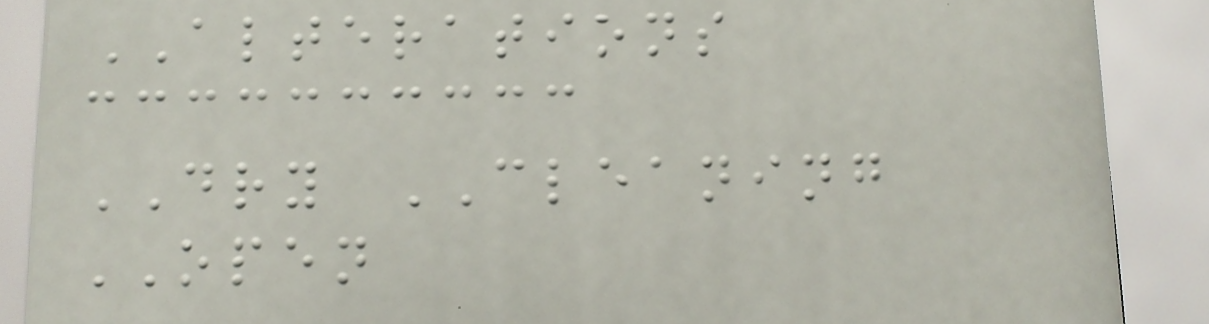ALTERATIONS
DRY CLEANING
OPEN
